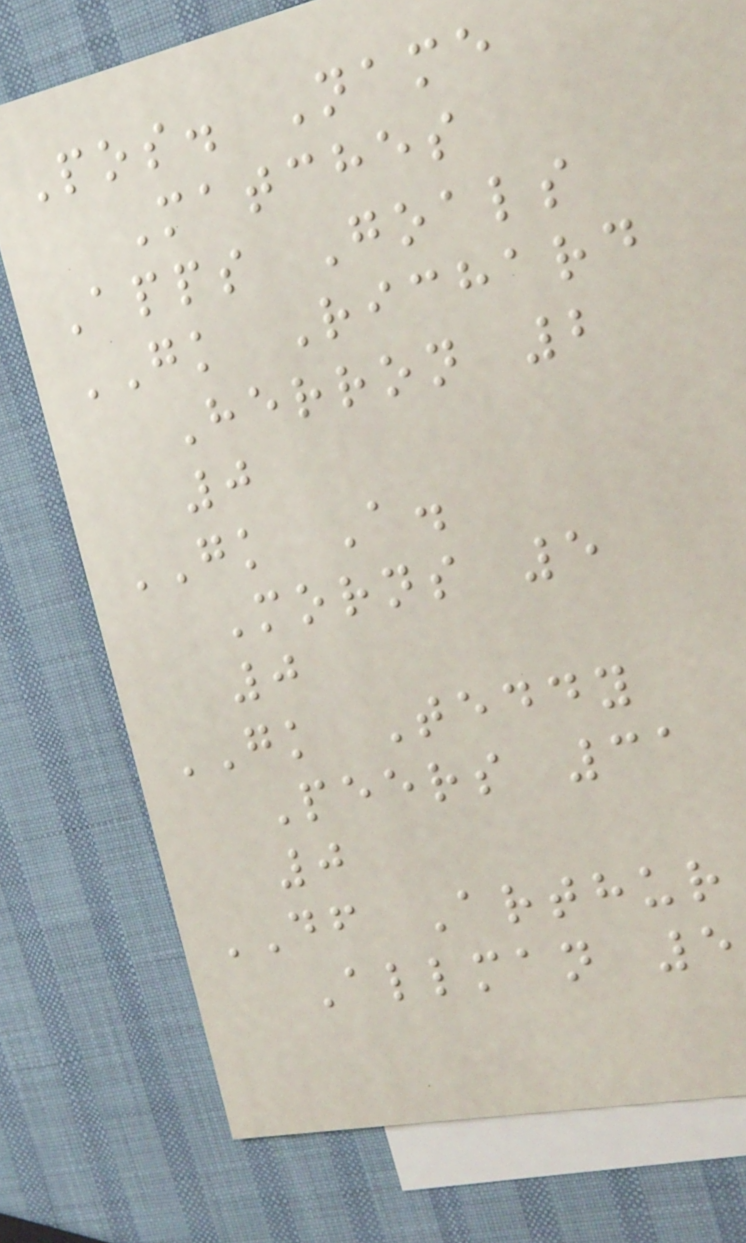Pos. Name
Matches
Apps Goals
GK Richard
Herron 2
0
GK A.
Morns 5
0
GK Teddy
Peers 31
0
DF Arthur
Allman 5
